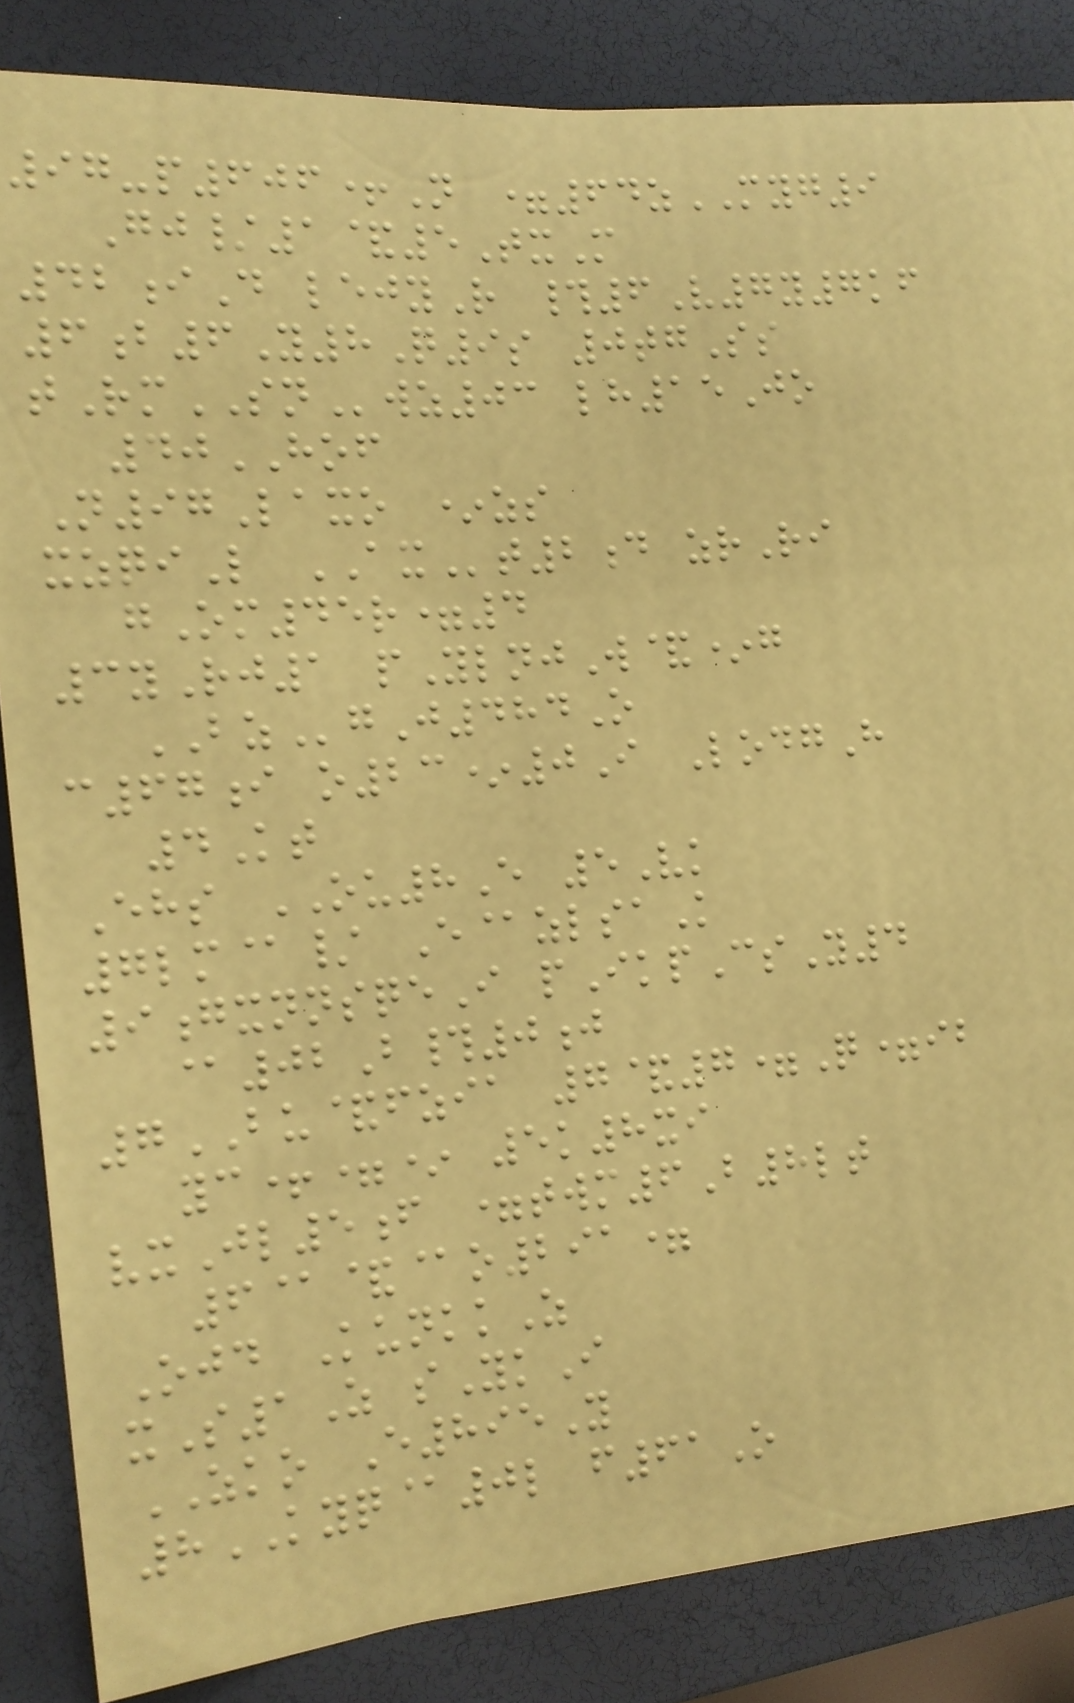97-p606+N =64zMYG9
Gj/1&5TxM
42iD lejyR #6V7y7kf
6b6Y8Q9s 0tgSs
tRmSNwz03 lh15Jo
40HOF
N97Laxo *zs
xzqiL AXt2d zrRi
gOm45r=4
3yRj1 pYlnjW&*g
BZgJ484O
c67i o23*0I LodgH
4Kt
Ehs OU8E 5Vk
7lm@/ E@zlsaK
9gxnnsqeI pIkpCsY4
@02B#0j
7BU&fzia 7&7=Q=ib
yc+=* 5k8xi
vxJl5f =twm6B8lt
6@&@o291=
Ojd KunkkZ
xS1Z sYkI
ZKO E895Y
8KYQ@0l f61O
